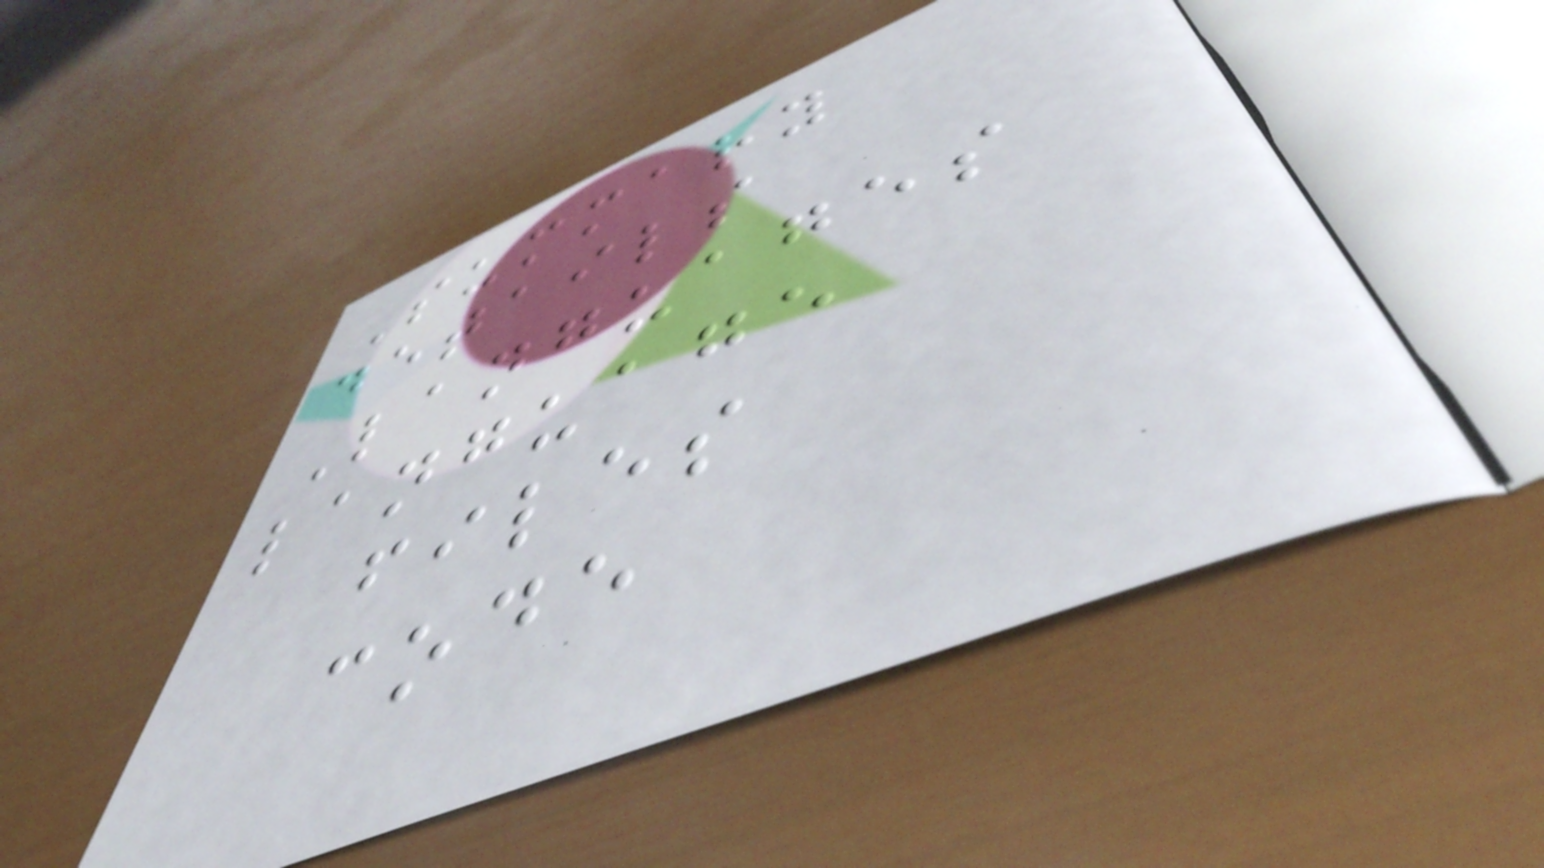Summary
details
Languages
language
files
code
